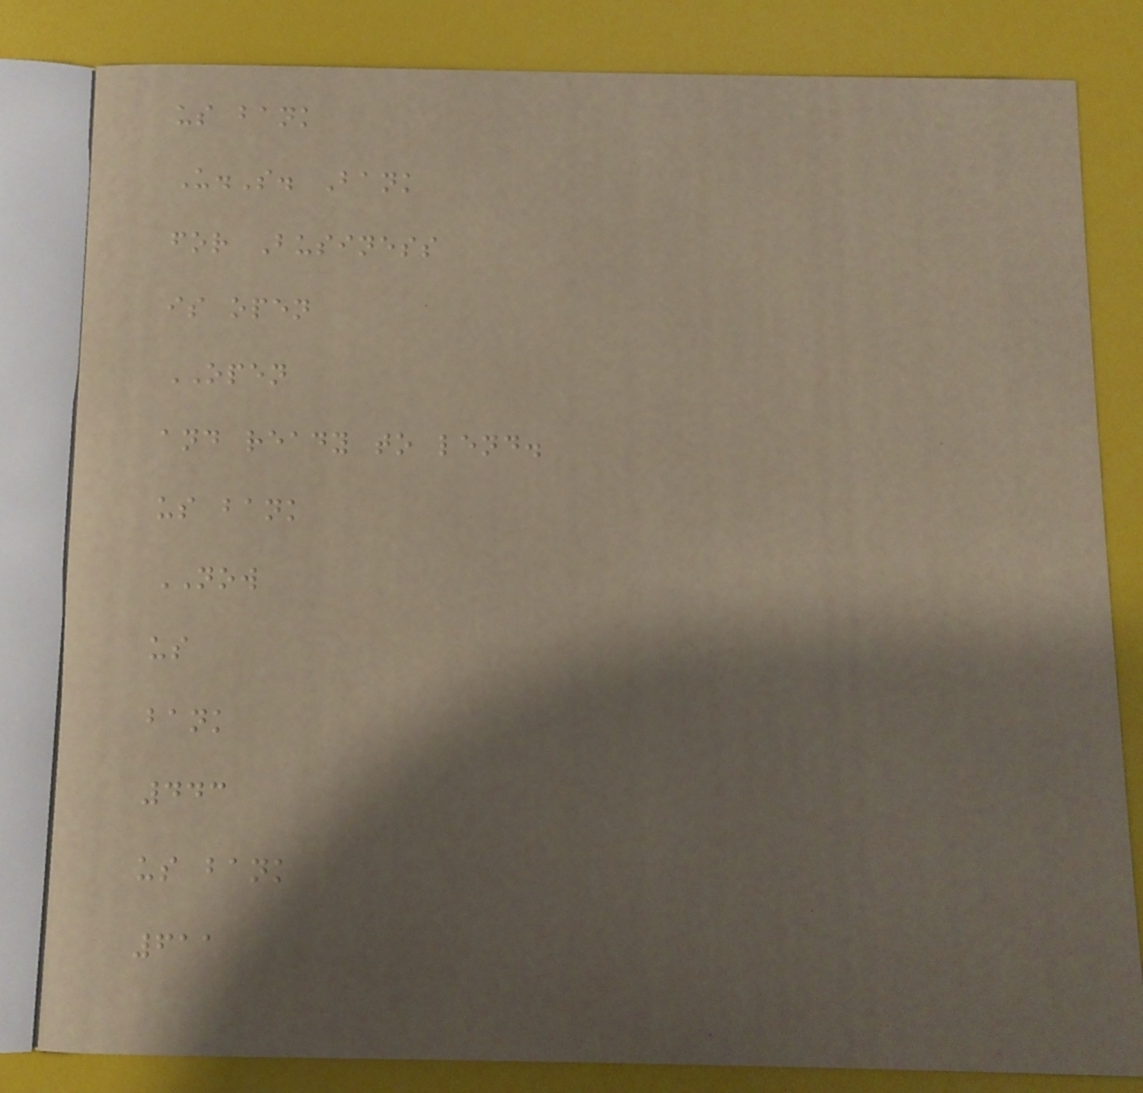us bank
U.S. Bank
for Business
is open
OPEN
and ready to lend.
us bank
NOW
us
bank
443
us bank
611
